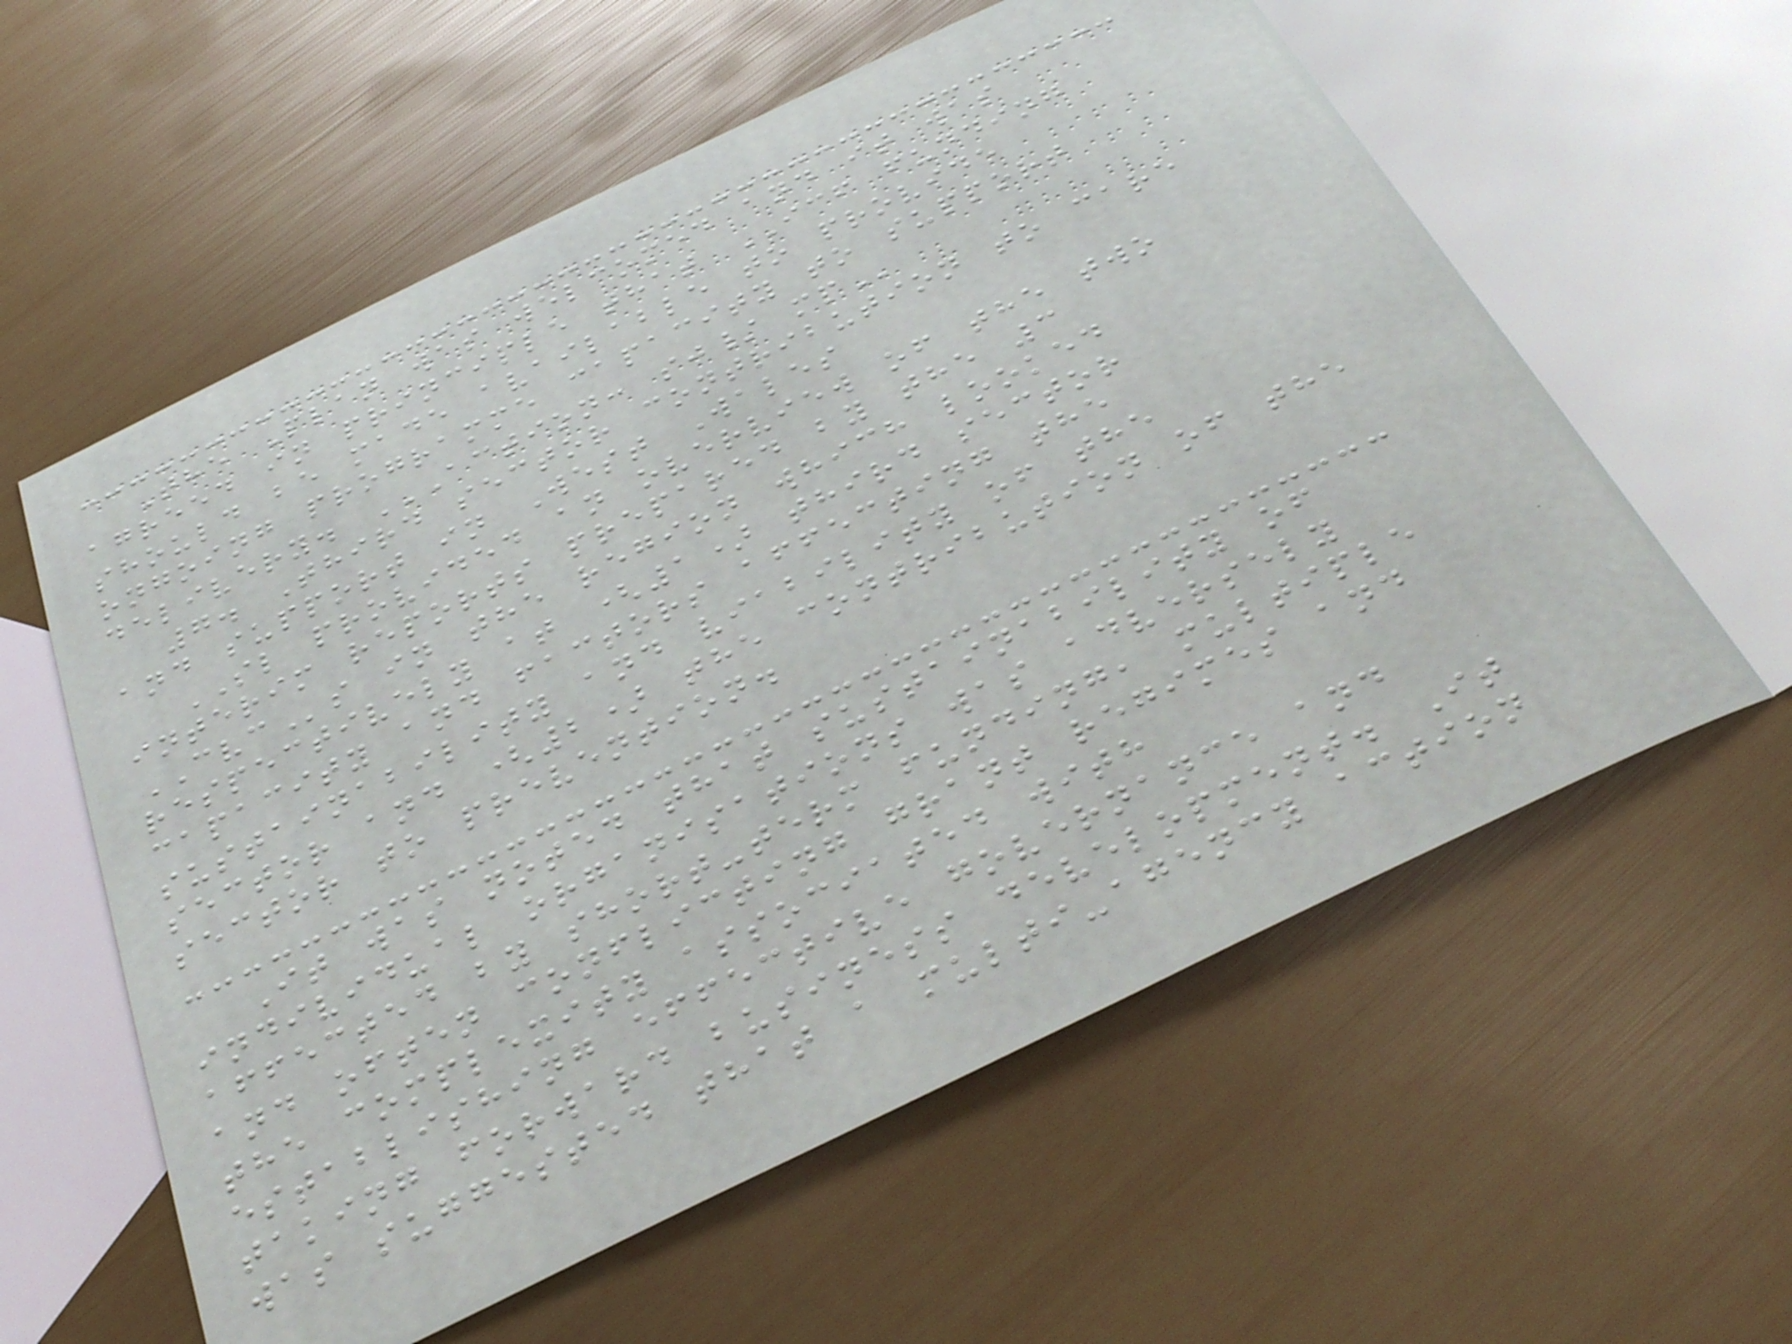The Plan was welcomed and it was
agreed in principle that ICF funding
should be made available to provide
ongoing programme capacity to support
delivery. ACTION: SJ/ MP
7. Third sector contribution to care
and support in West Wales
SL provided an overview of the two
interim reports prepared by the 3
CVCs in the region which looked
respectively at (1) third sector
capacity and factors affecting the
sustainability and viability of the
sector and (2) the contribution of the
sector to prevention.
It was noted that sustainability of
individual organisations was adversely
affected by short-term funding, multiple
and often conflicting grant regimes and
the complexity associated with
establishing effective governance and
taking forward business development. It
was suggested that a multi-agency action
